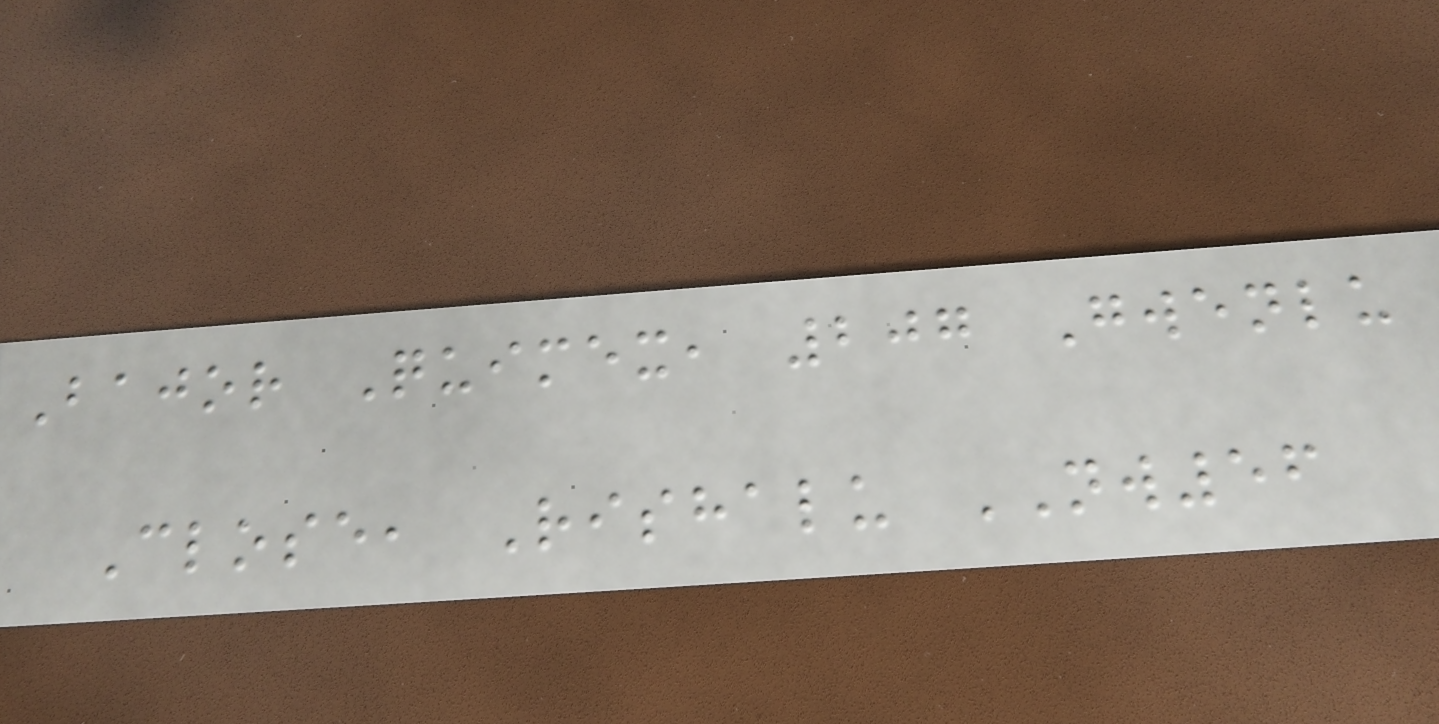Bajor Quimex, 207 Gwenlu
Close, Rishalu NW56
